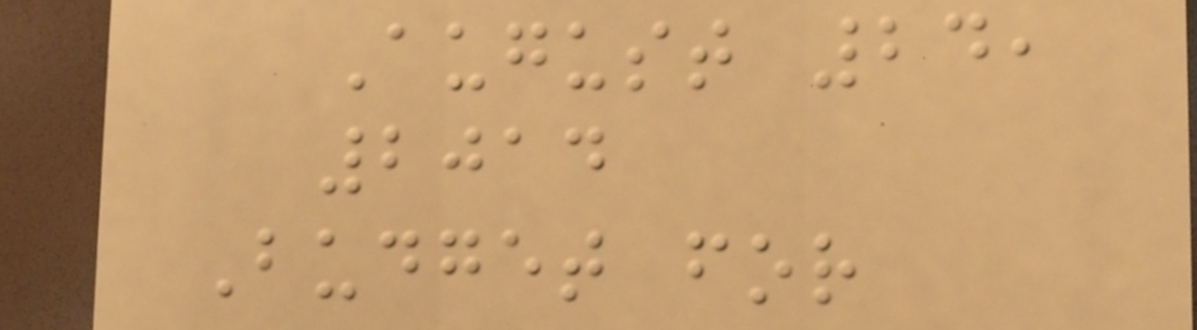August 24,
2014
Budget for
